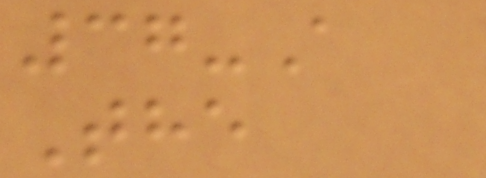37-A
The
